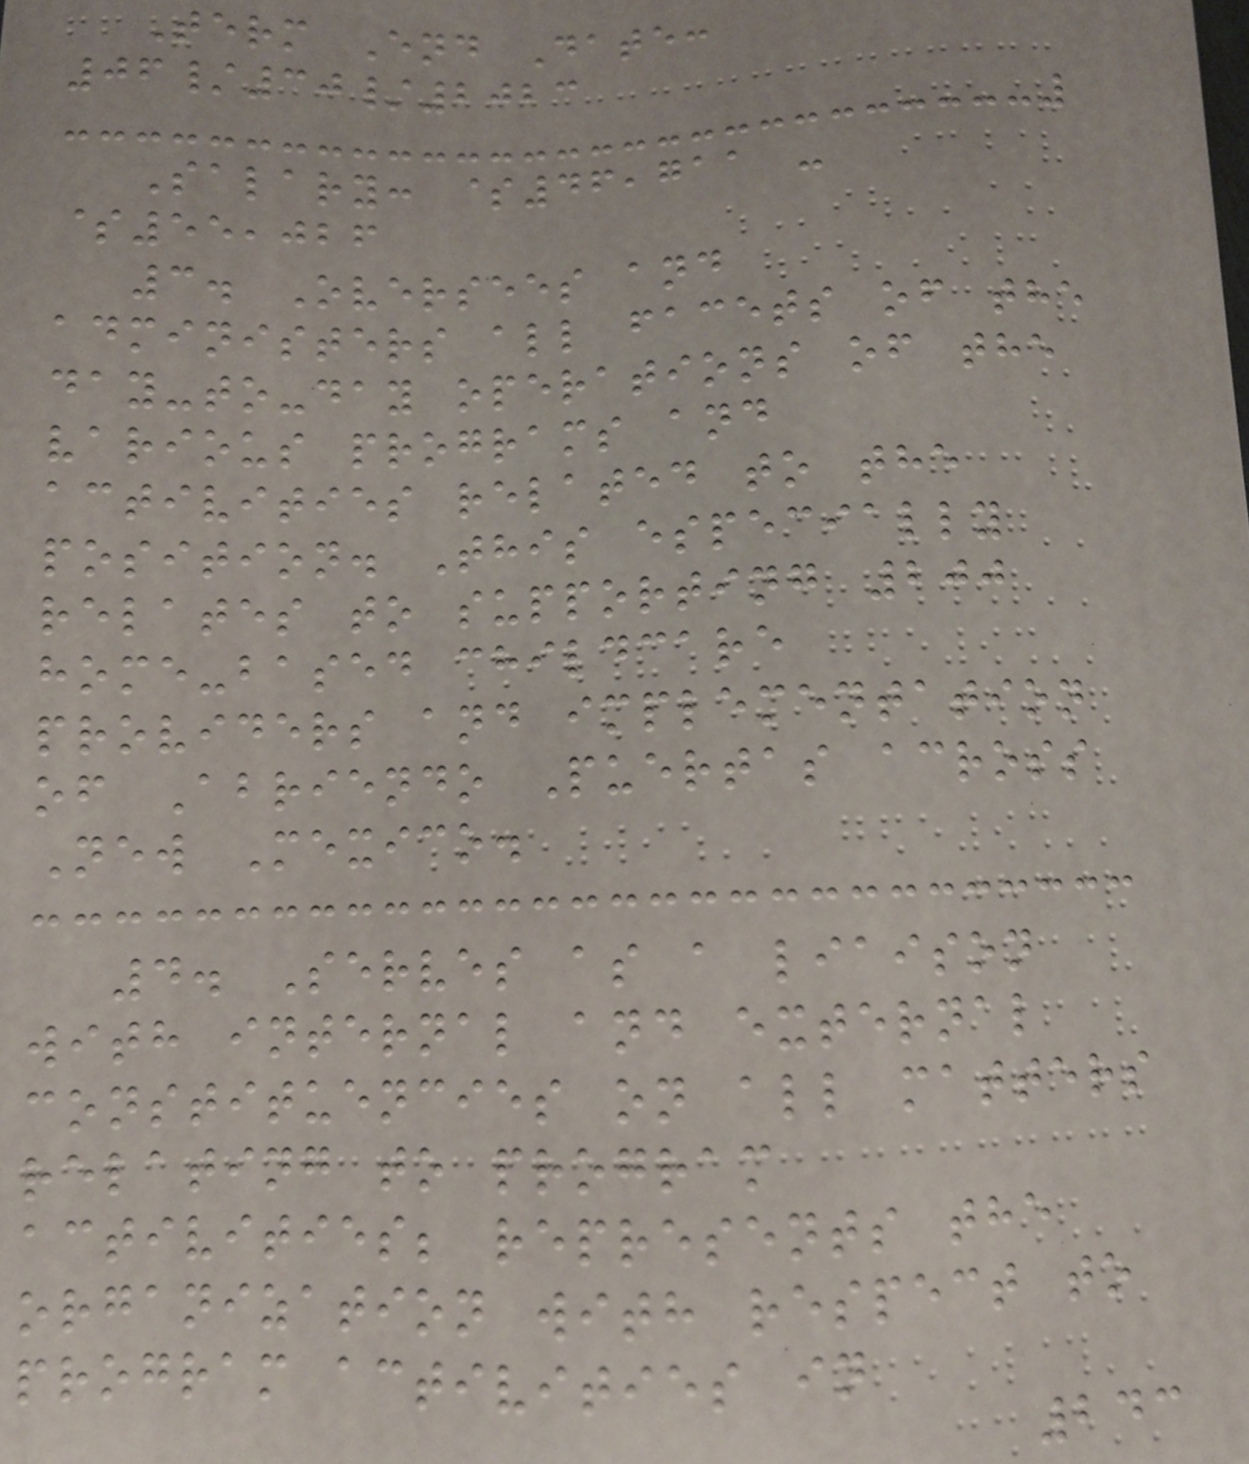Term End Date:
06/30/2023
Salary: $46,711 -
$55,026
3. Oversees and
administers all facets of the
day-to-day operations of the
various programs and
activities related to the
position. This especially
relates to supporting 200
home-based childcare
providers and implementation
of Abriendo Puertas across
New Mexico.
4. Serves as a liaison
with internal and external
constituencies on all matters
relating to program
activities; represents the
organization with respect to
program activities in
243
